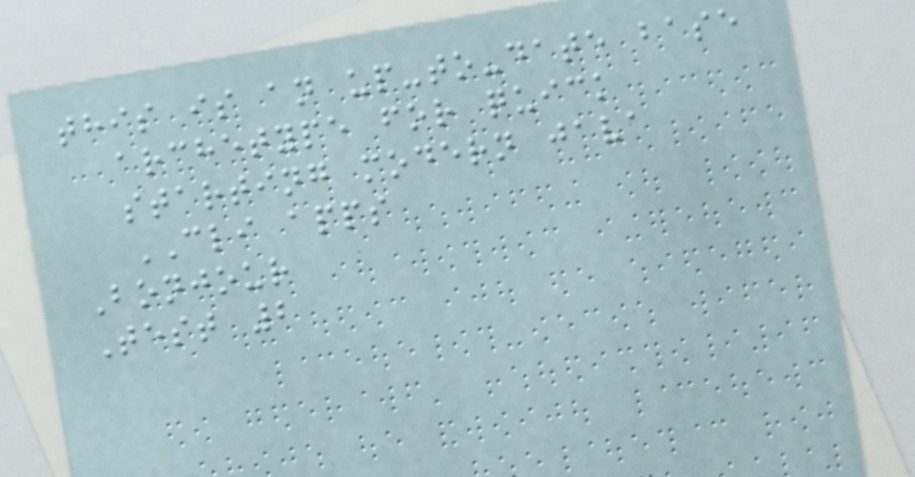this is an up-to-date base
archetype for quick
starting modern java
CLI apps
Bonjour
Test 2
